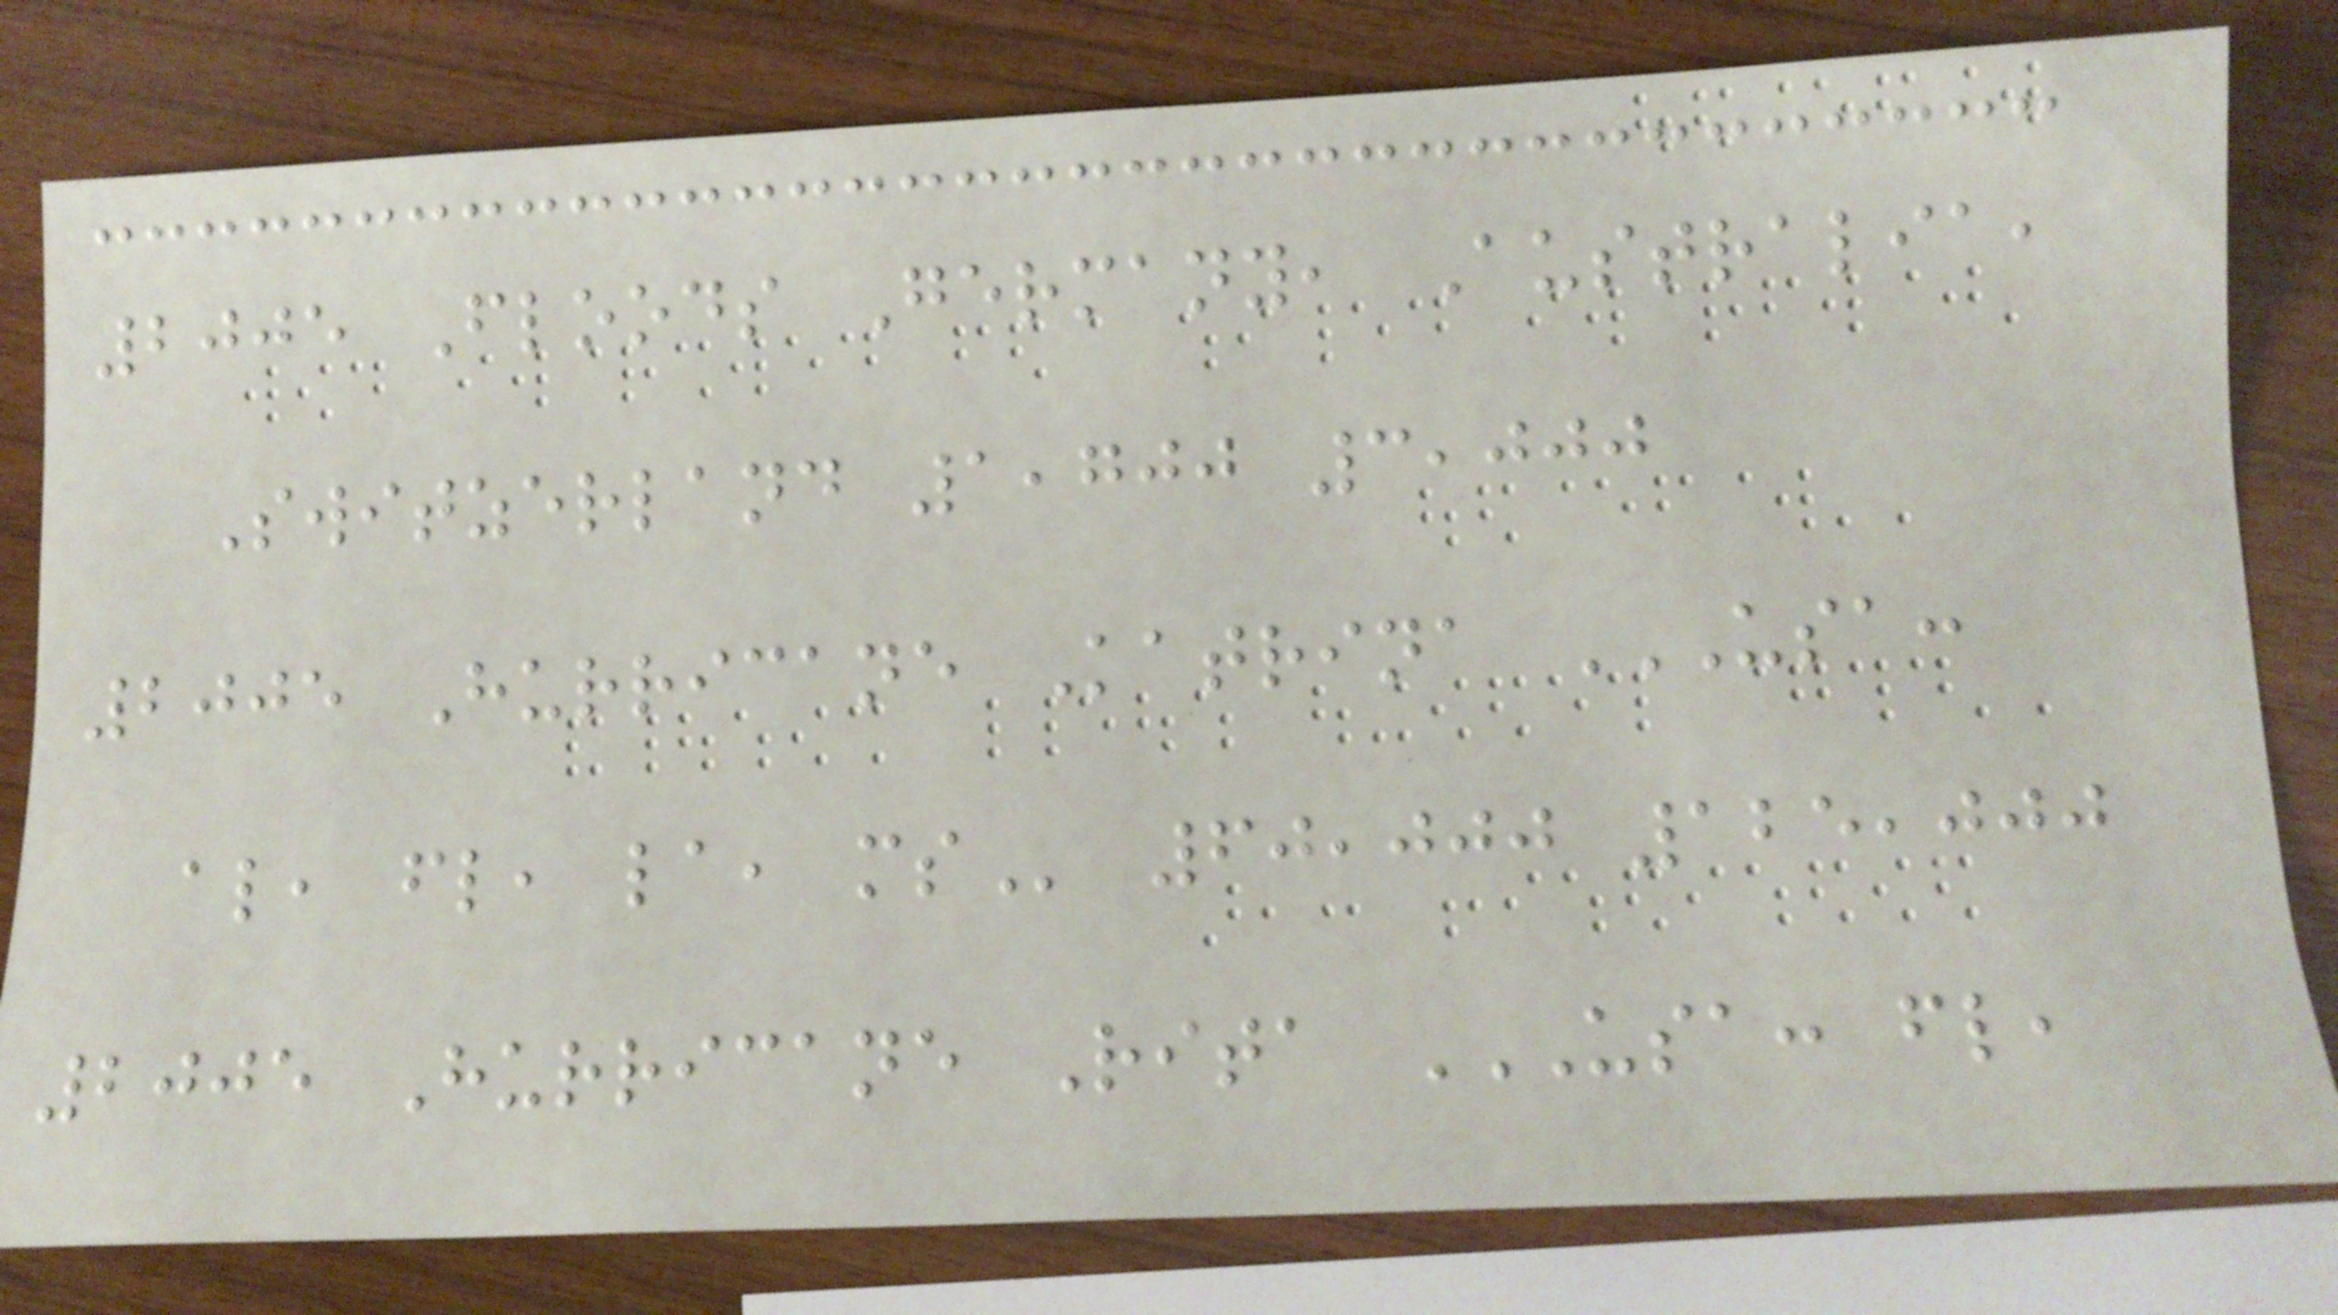2005 Floods Germany, Australia,
Switzerland 1,700 3,000
2005 Hurricane Katrina USA:
AL, FL, LA, MS 60,000 125,000
2005 Hurricane Rita USA: FL,
